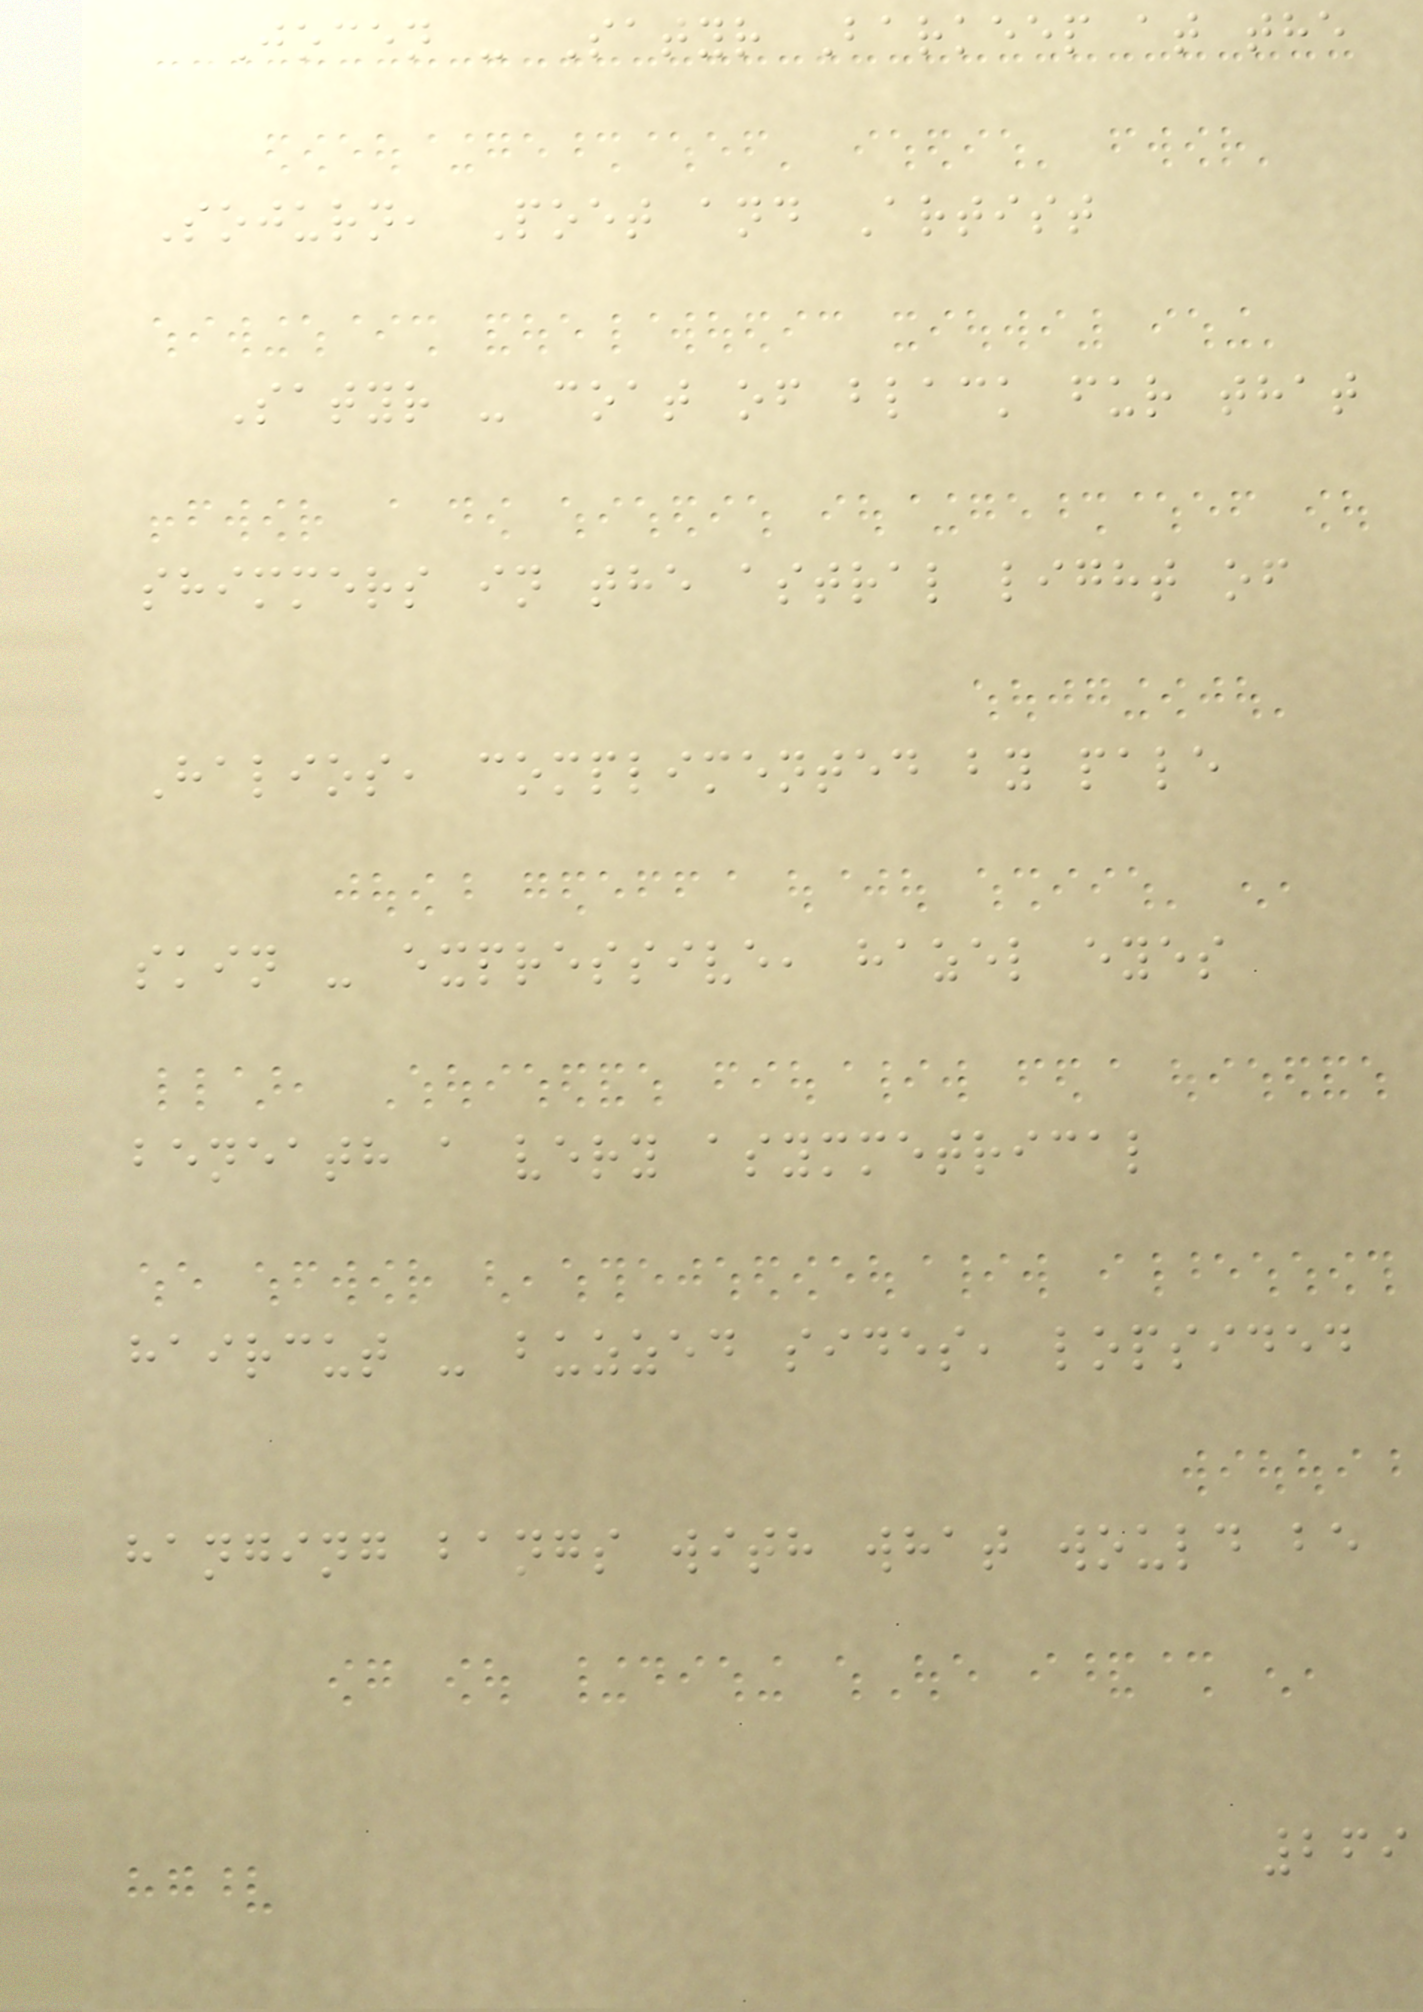Jocen - Satyr Barkeep at the
Sojurn, Poet and Artist
Satyr - coat of black fur that
shimmers in the astral light of
Halios, complimented by pale
skin - expressive, hazel eyes
beneath a very asymmetrical
haircut - buzzed sides, lopsided
hanging bangs with what would be
269
